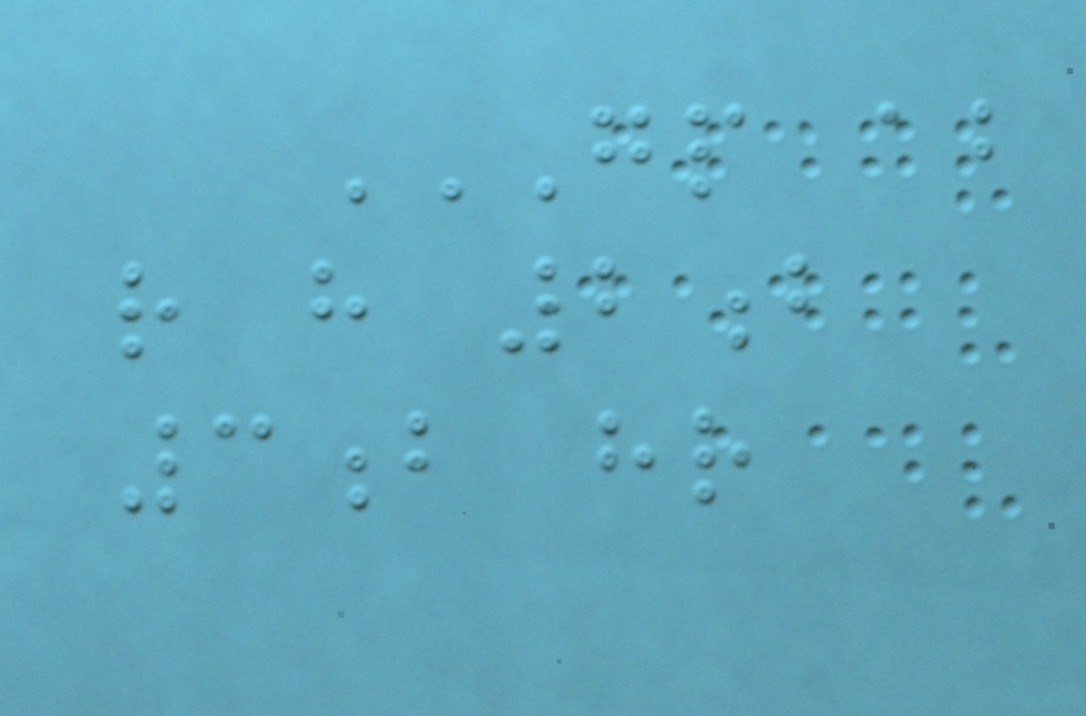GP AB
R H 2B
3B HR
